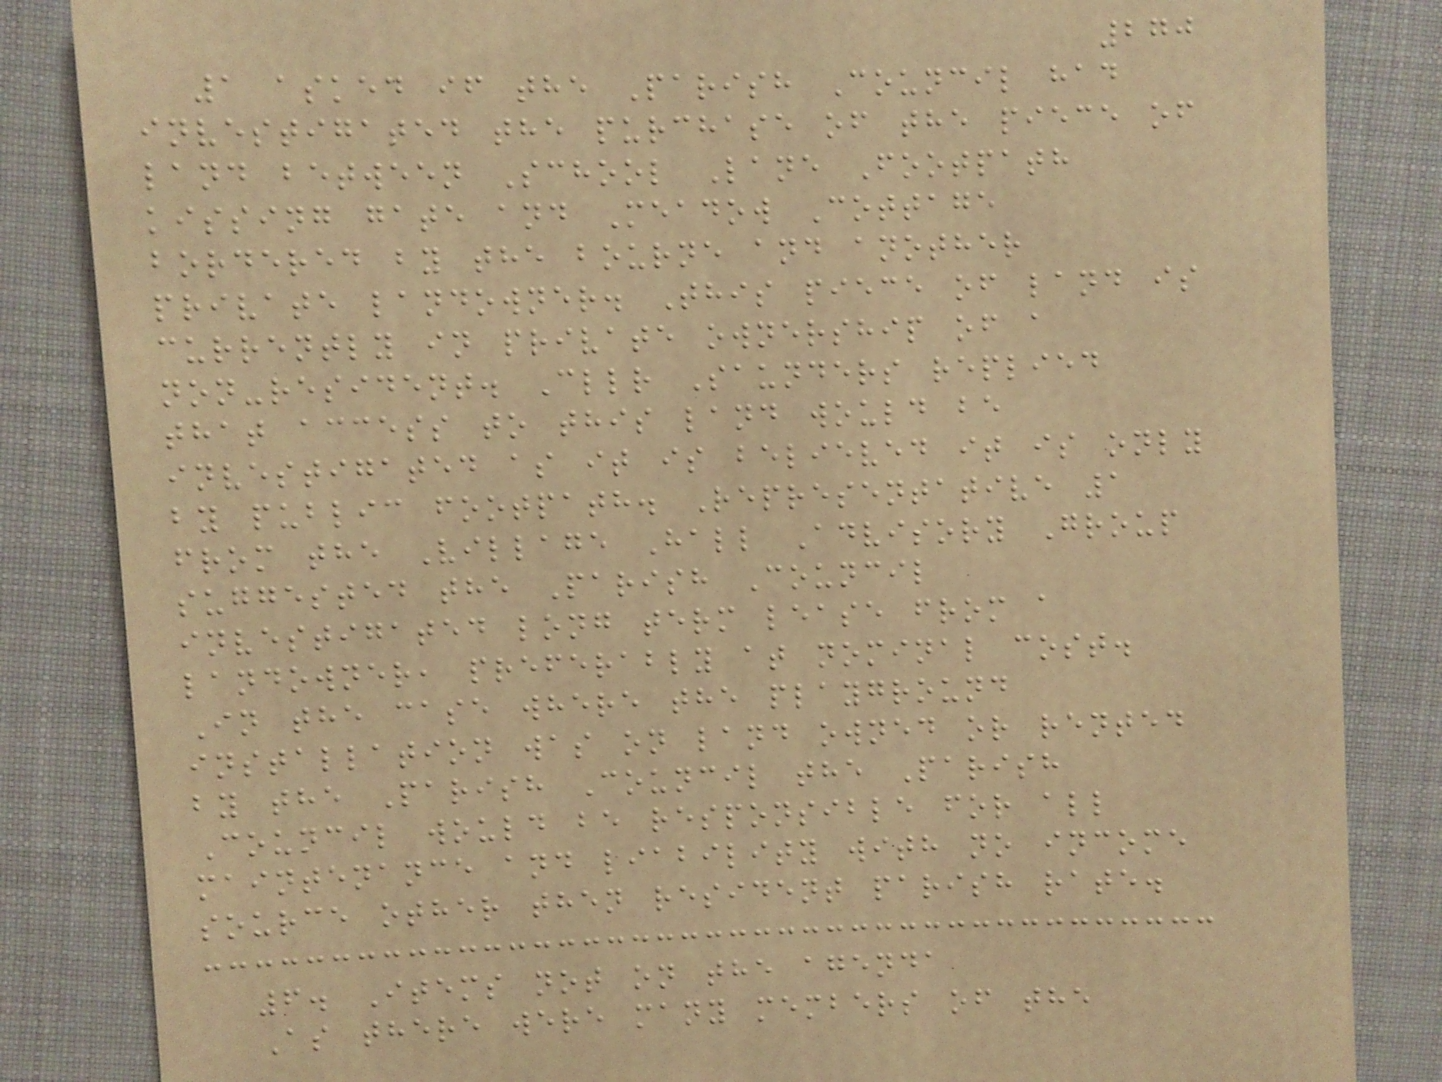270
1 asked if the Parish Council had
investigated the purchase of the piece of
land between School Lane Footpath
kissing gate and Meadow Cottage
bordered by the bourne and another
private landowner. This piece of land is
currently in private ownership of a
non-resident. Cllr Saunders replied
that access to this land would be
investigated as it is believed it is only
by public footpath. Representative 1
from the Village Hall Advisory Group
suggested the Parish Council
investigated long term lease from a
landowner, preferably at nominal cost.
In the case where the playground
installation was on land owned or rented
by the Parish Council the Parish
Council would be responsible for all
maintenance and liability with no income
source other then resident parish rate.
6. Items not on the agenda
As there were many members of the
